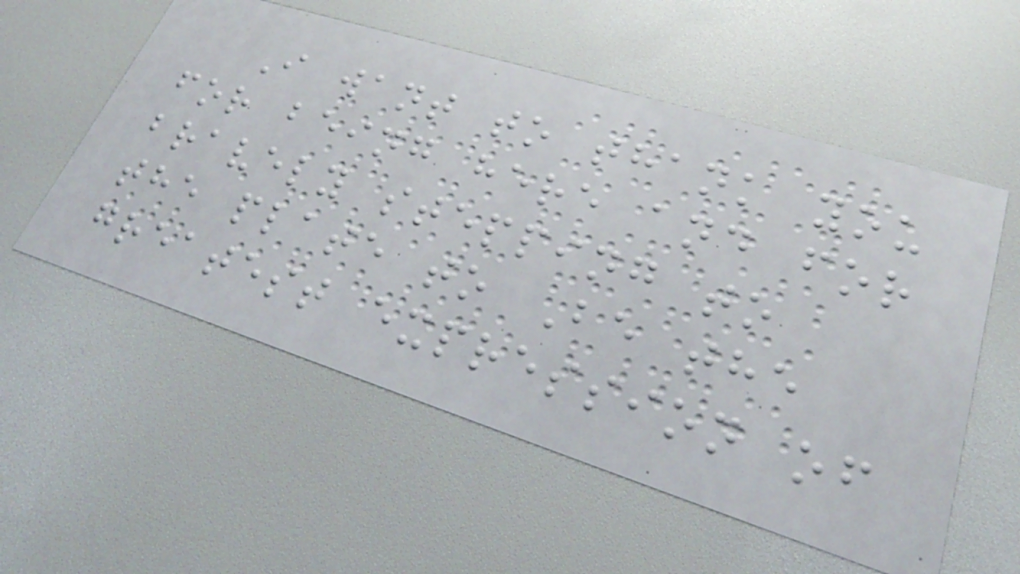I want to thank you
for being here and for
bravely stepping to
the plate to Be the
greatest expression of
